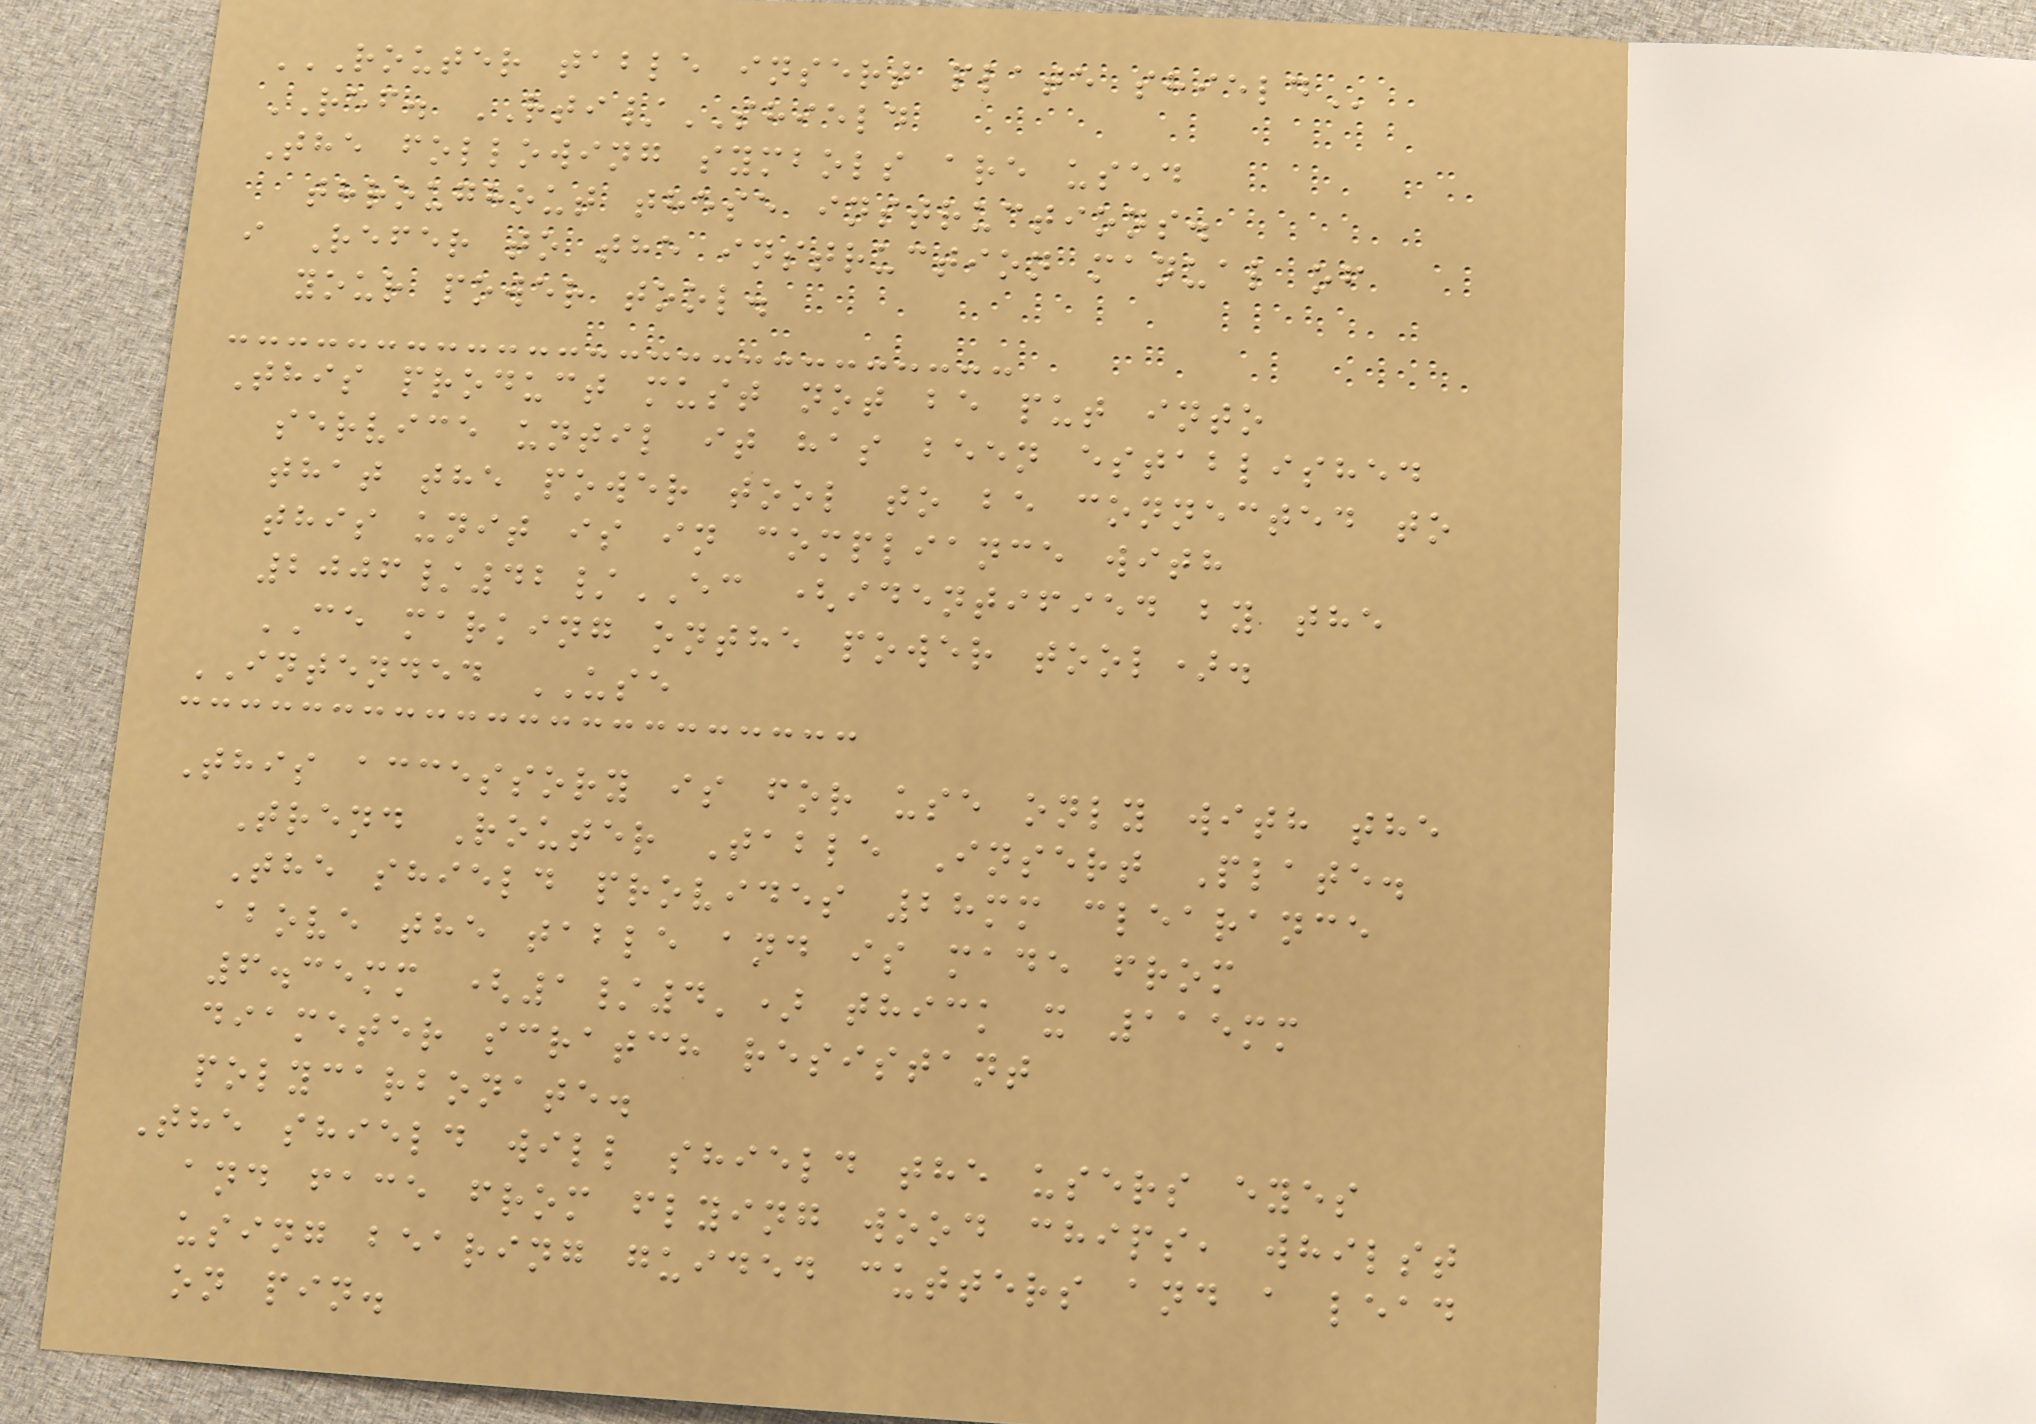ROUTER TABLE INSERT PLATE SHIELD
REF. RTI/SHIELD
The following symbols are used
throughout these instructions.
i Refer to the instruction manual of
your power tool.
This product must not be put into
service until it has been established
that the power tool to be connected to
this unit is in compliance with
2006/42/EC (identified by the
CE marking onthe power tool).
INTENDED USE
This accessory is for use only with the
Trend Router Table Insert Plate.
The shield provides 28mm clearance
above the table and is made from
6.35mm (1/4') thick x 115mm
diameter scratch resistant
polycarbonate.
The shield will shield the users eyes
and face from flying wood chips, whilst
using bearing guided cutters and a lead
on pin.
